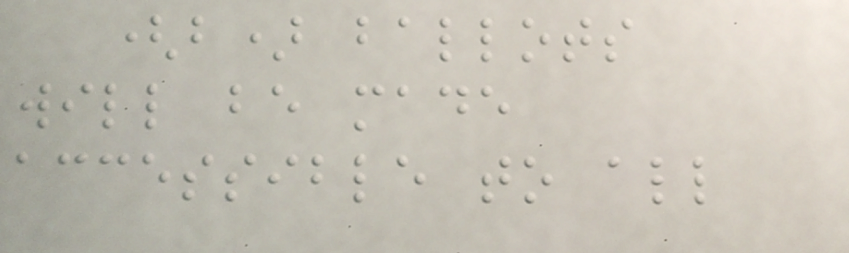(b) ballots
will be made
accessible to all
